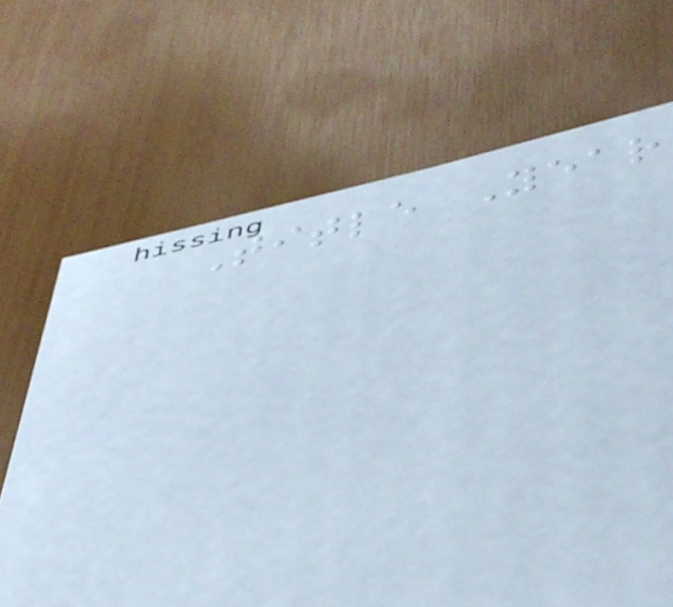Title Year
